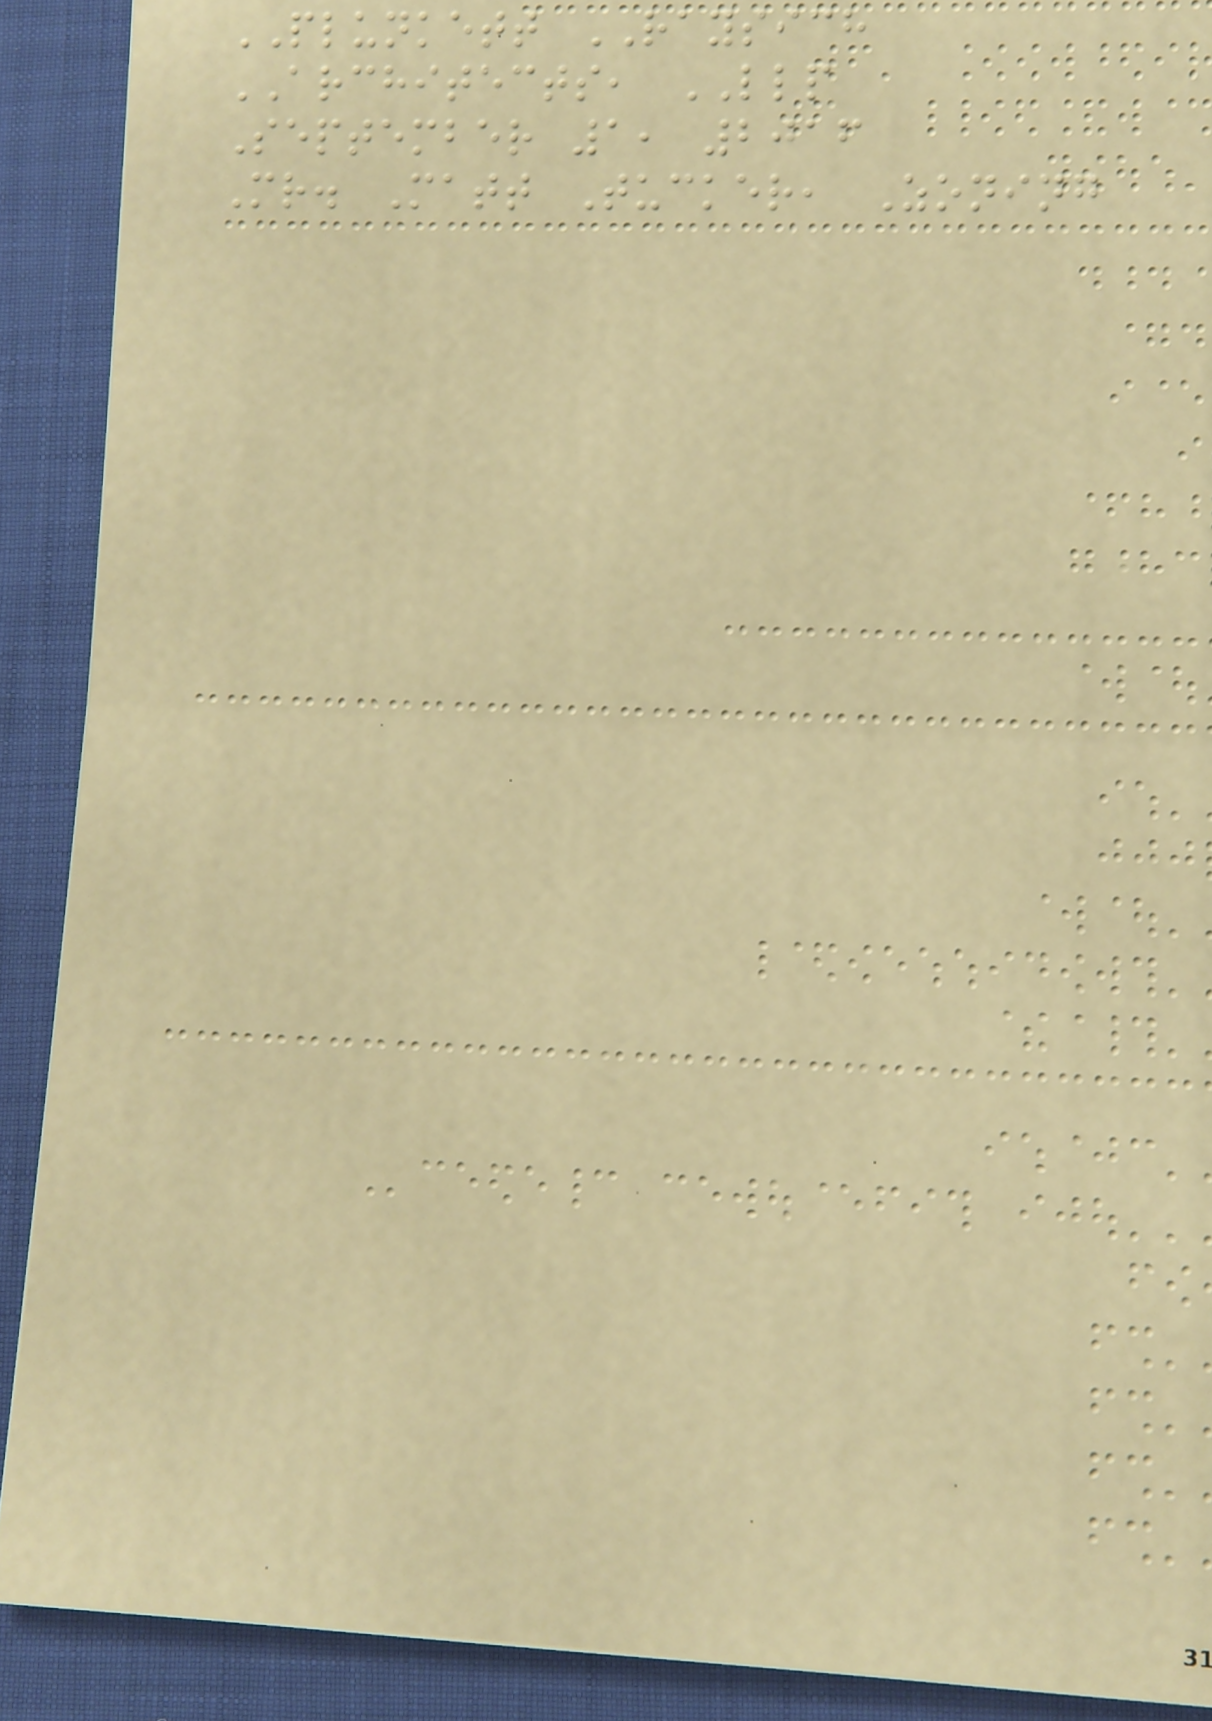PLUNKETT RAYSICH
ARCHITECTS, LLP
September 1, 2016
Mr. Matt Tucker, Zoning
